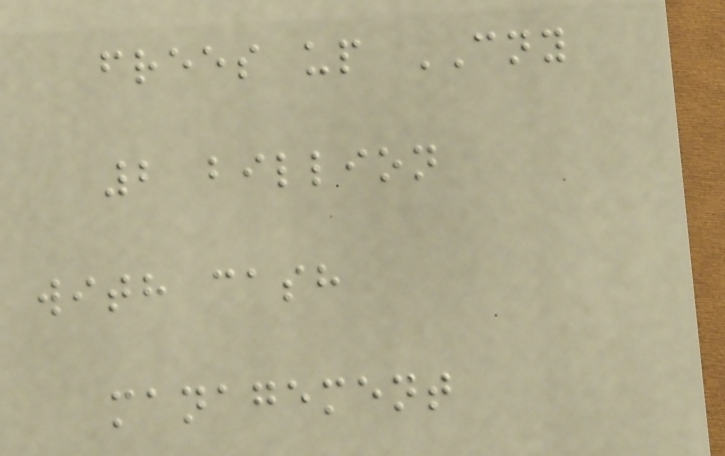frees up CNY
2 billion
with cash
management
